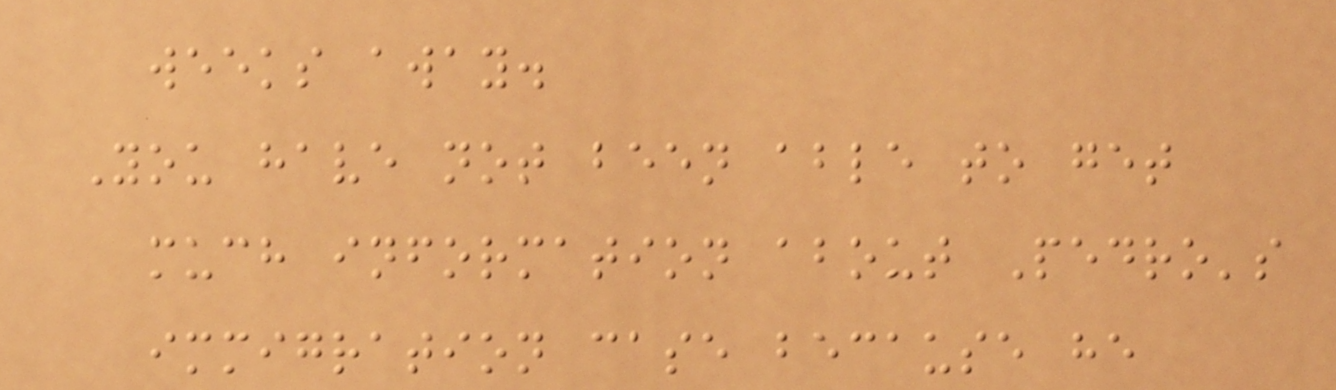weeks away.
You have not been able to get
much information about Pedro's
immigration case because he
